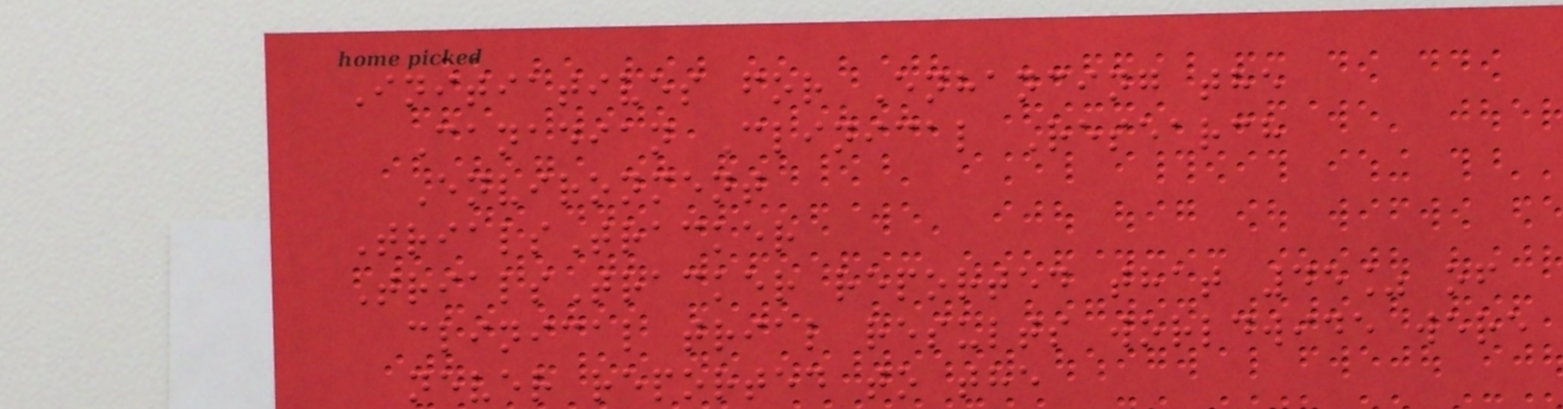Initiatives for Enhancing the
Canadian Clinical Research
Environment
TrialsTracker
TrialsTracker reported that 45% of
clinical trial results worldwide were
never reported to the
